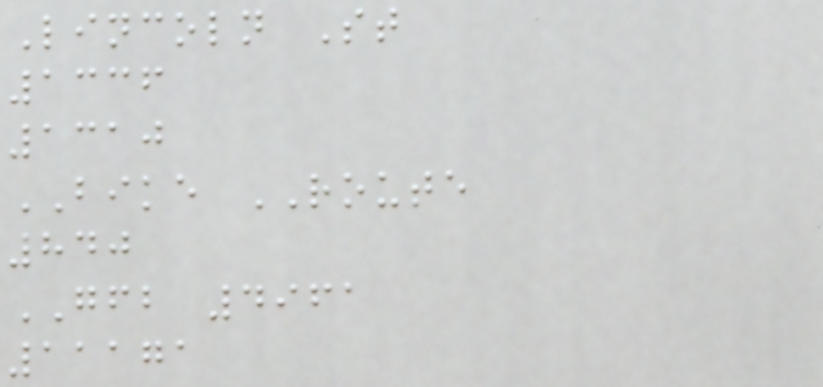Lincoln St
1336
1310
BIKE ROUTE
840
GFB 4961
11171
